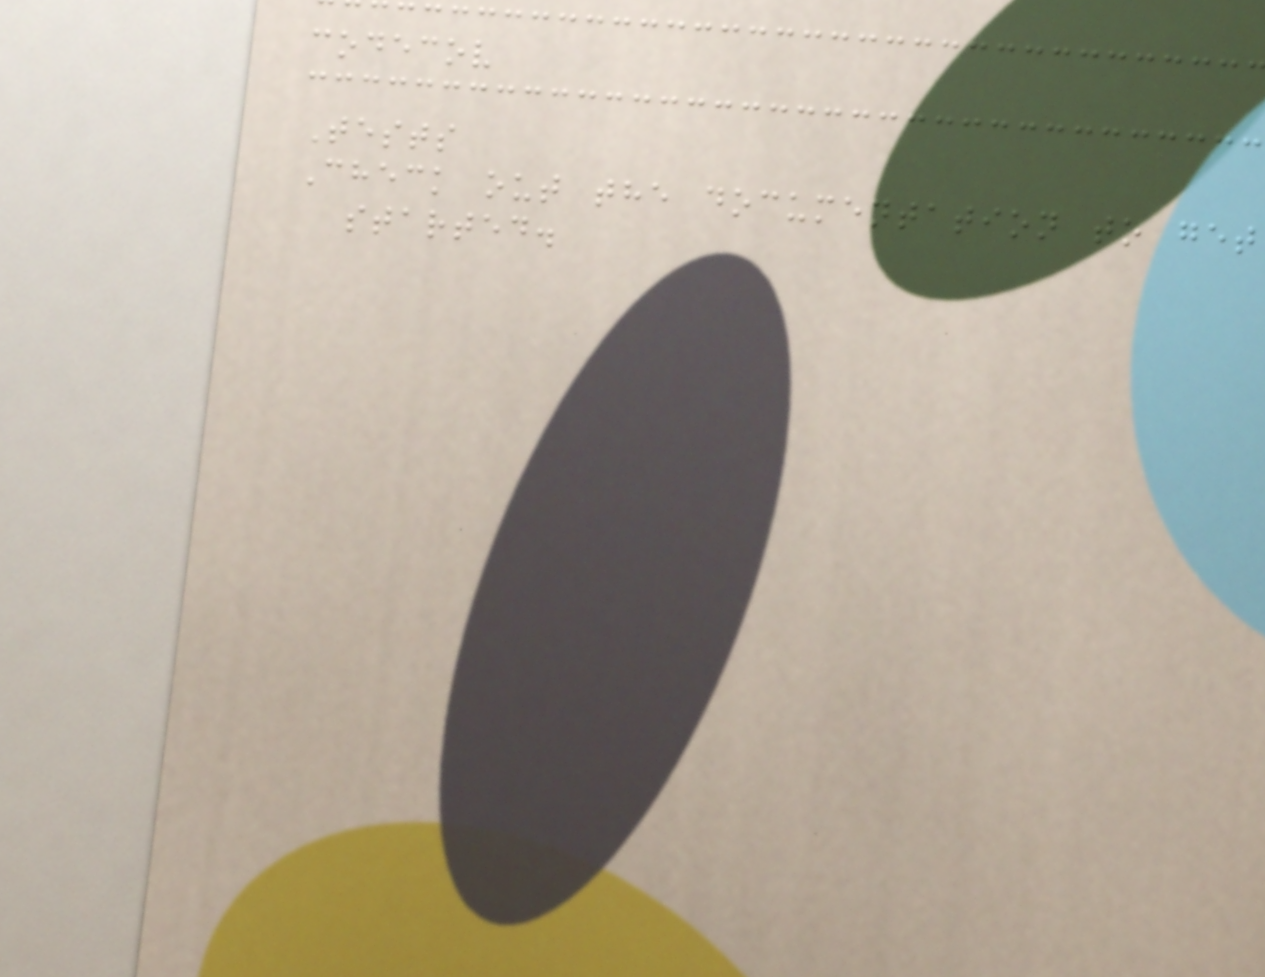codecov
Tests
Check out the documentation to get
started.
